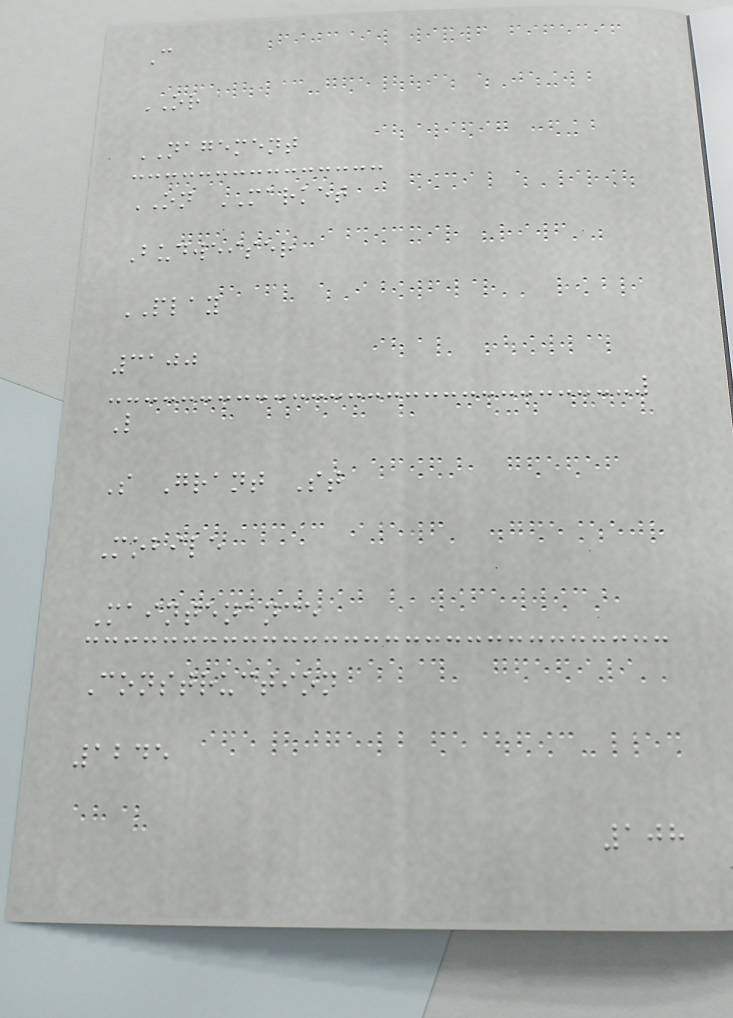C
OR
NAGEMENT
ON MARKET
Budweiser
PLAY
3100
L
S Grant St
Mobile
Maintenance
Construction
1245
108
